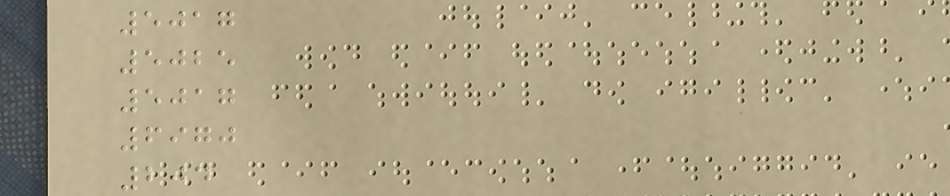5017
5025
5017
6970
204
